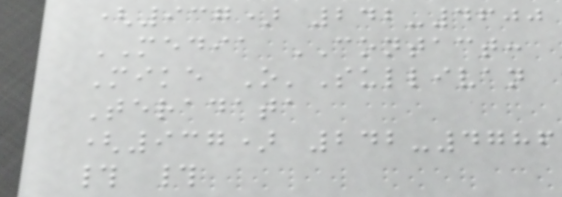(937) 242-4600
MEDIA CONTACT:
Mike O'Sullivan
Teradata
(937) 242-4786
# #
